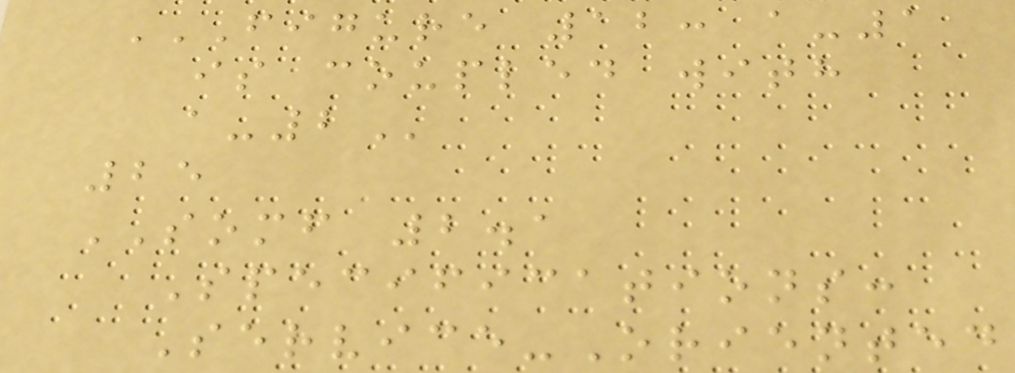FIGURE 12: A-1
IS COUPLED WITH
A-2
25
SOMF 2.1
Specifications:
Service-Oriented
